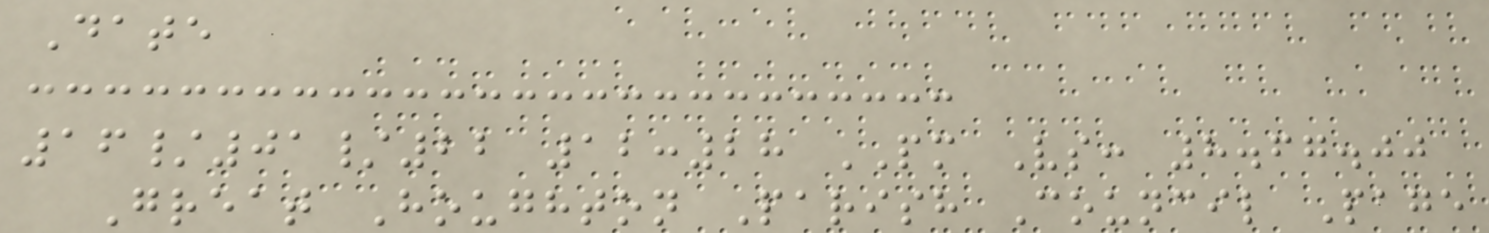Date
16/01/22 12:28 PM Vs: 8.67.00
Great Houghton Parish Council Page
